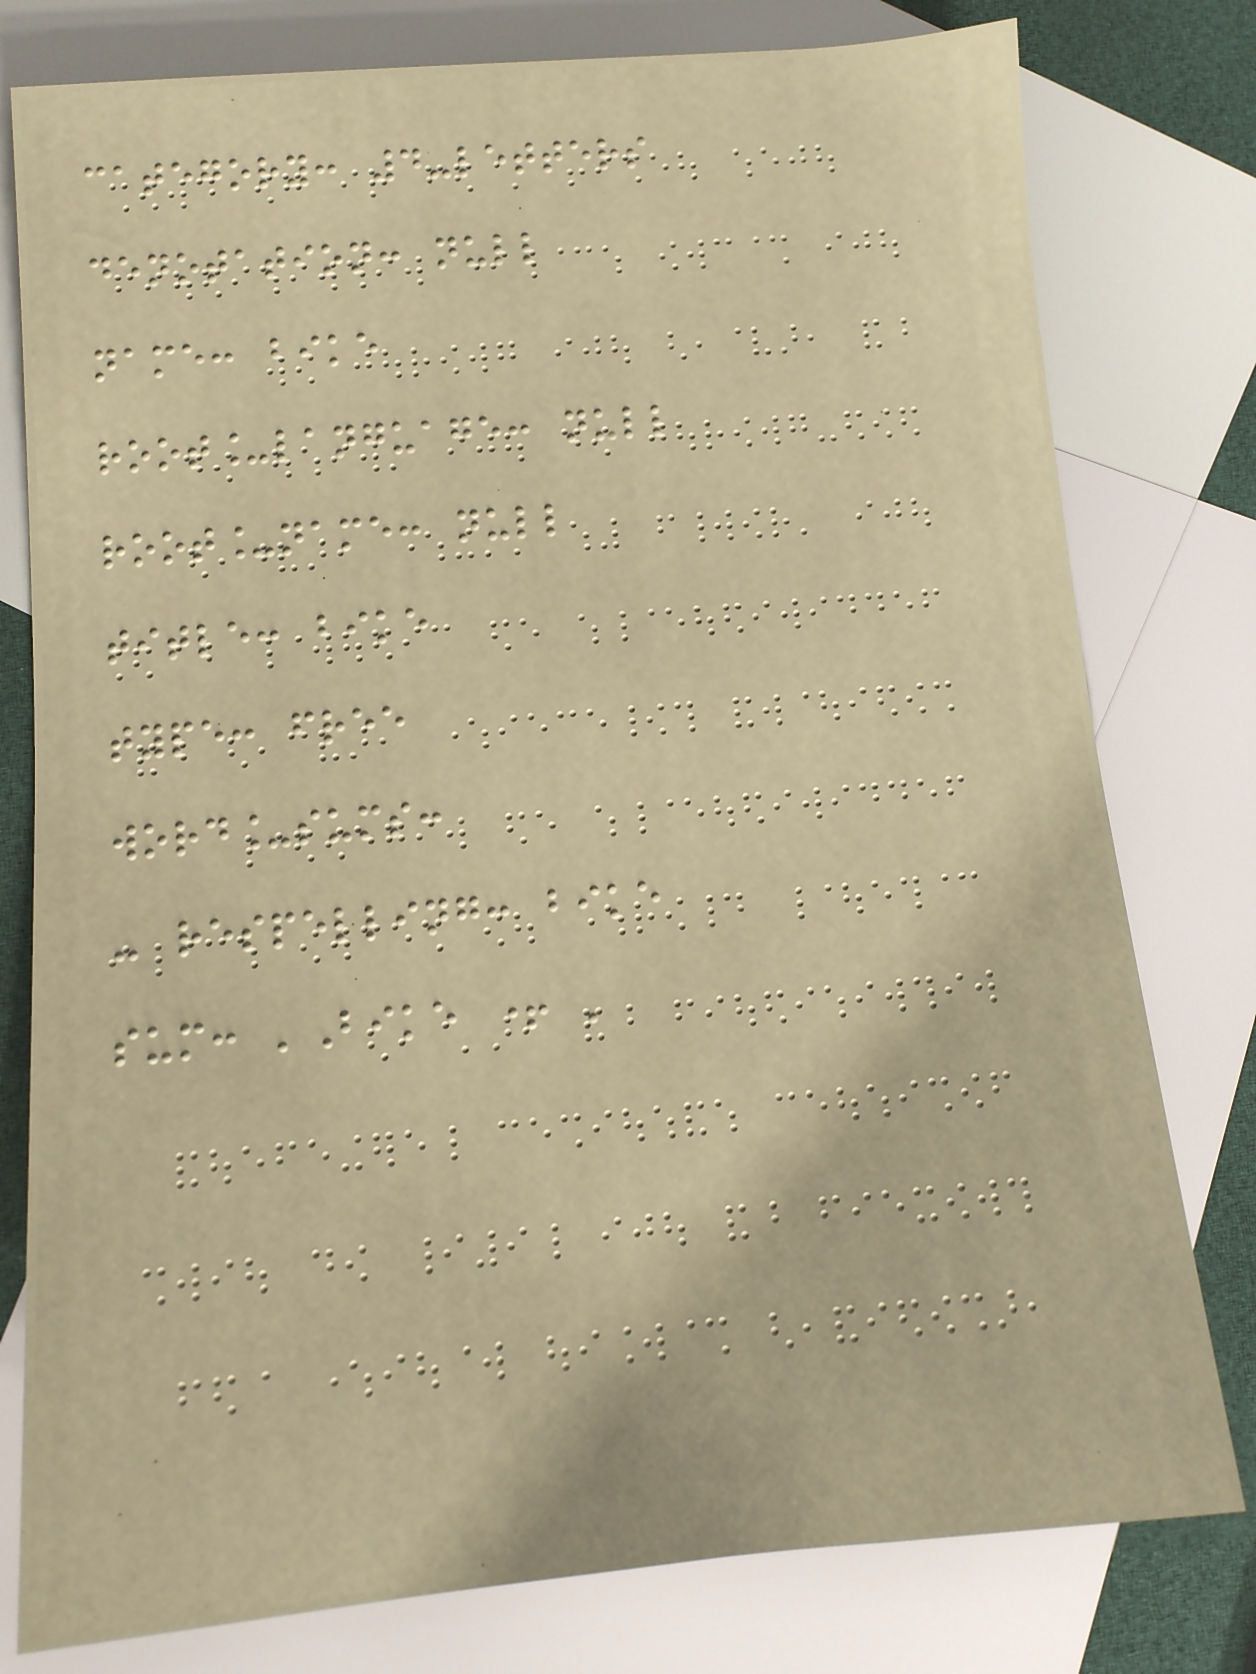category: 4-letters
denotation: null
name: bike
root_language: null
root_name: null
title: bike
type: free
word_sums:
- respelling: bike
sum: 'Bike + '
